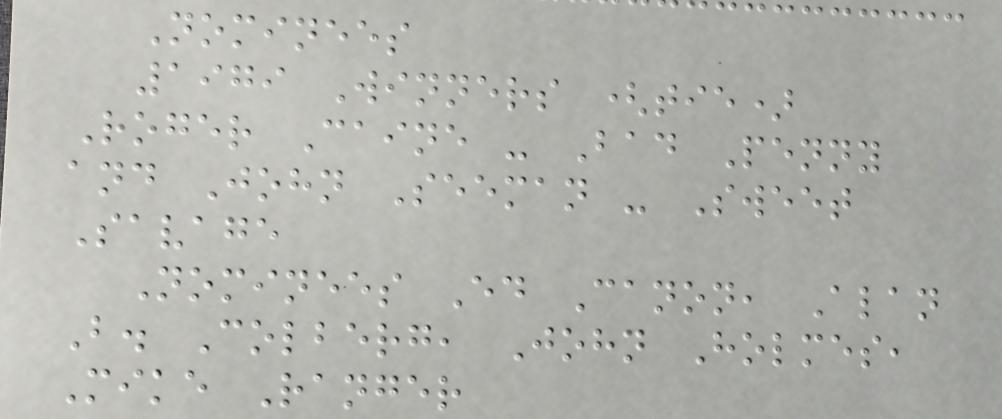Nominees
1979 Winners (tie)
Roger Caine - Bad Penny
and John Seeman - Sweet
Savage
Nominees Ed Canon, Alan
B. Colberg, John Holmes,
Mike Ranger
